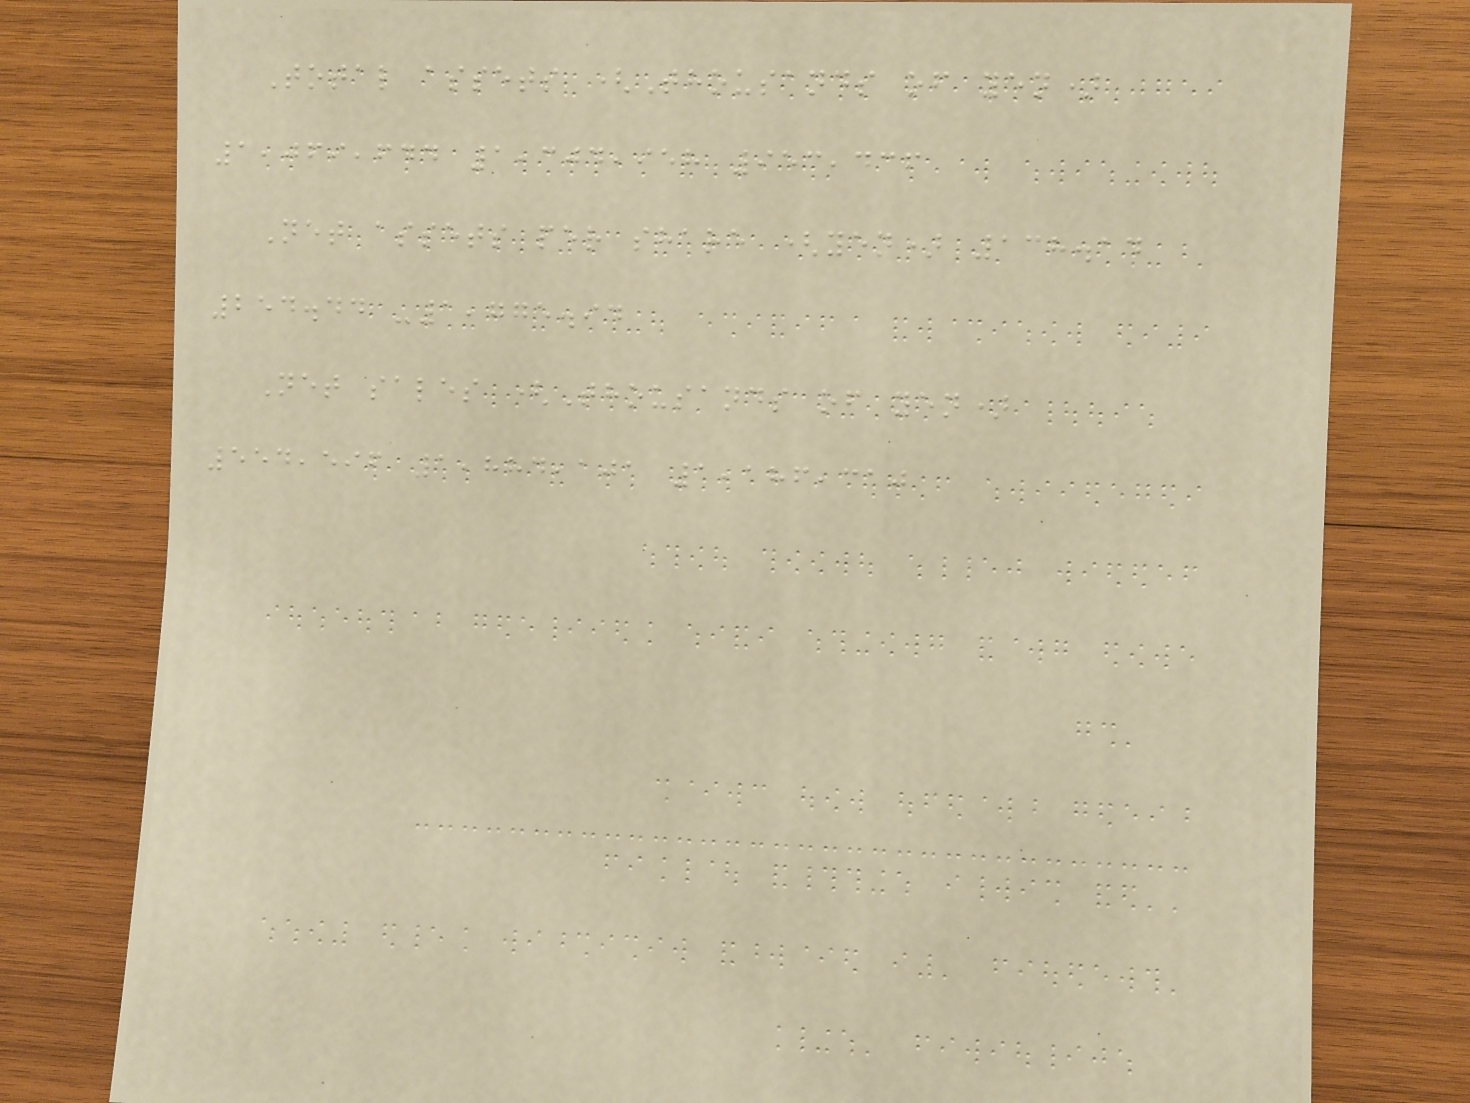Total assets (Thousands of yen)
1,069,644 1,304,958 953,436
Net assets per share (yen) 138.14
254.44 -1,775.94
Net sales (Thousands of yen)
554,596 1,884,101 1,186,310
